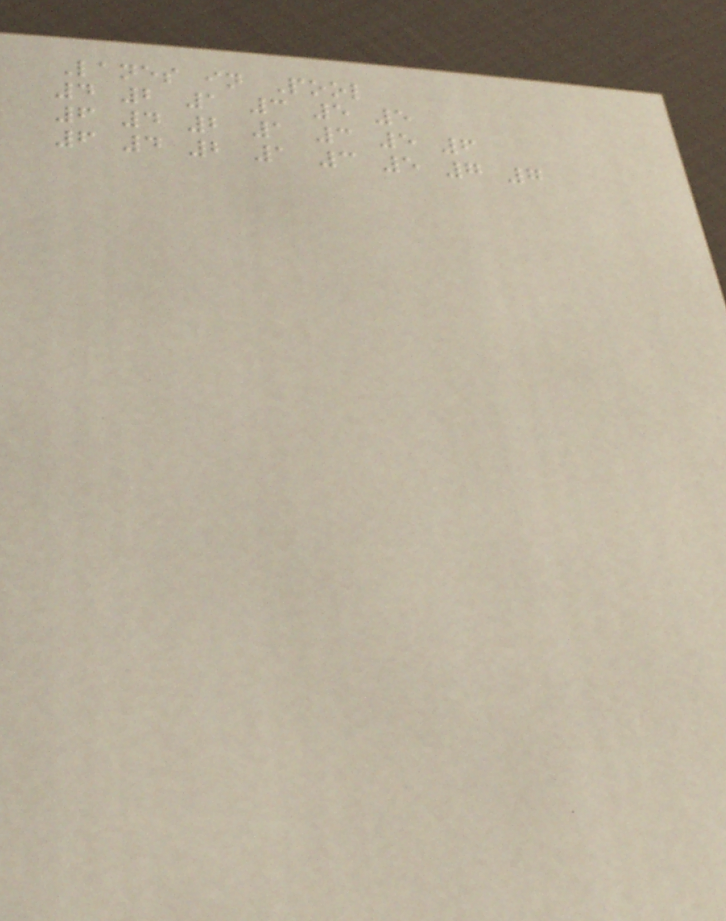Lanes in Pool
4 2 1 3 5 5
6 4 2 1 3 5 6
6 4 2 1 3 5 7 7
